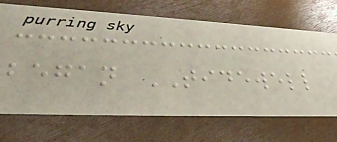began TIDEWELL
